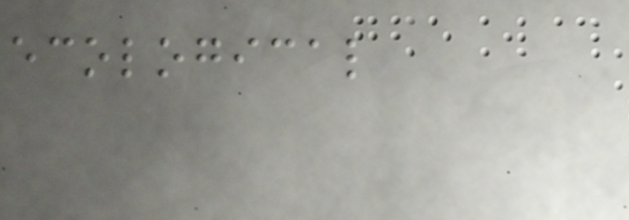ecological
